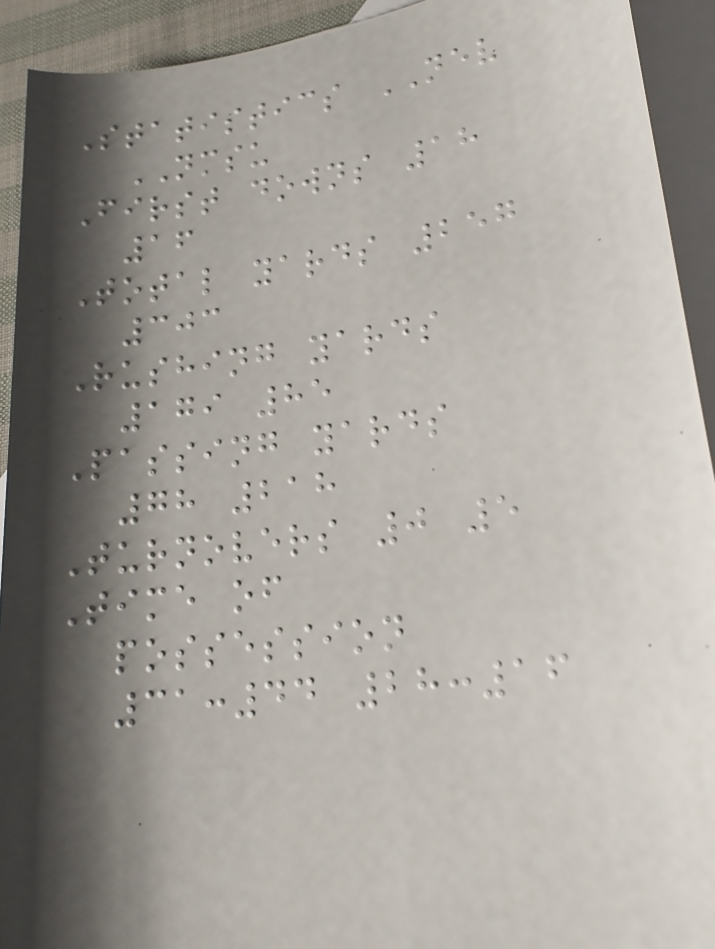Statistics NEV
NMSU
First downs 18
16
Total yards 257
303
Rushing yards
179 85
Passing yards
78 218
Turnovers 0 5
Time of
possession
31:44 28:16
